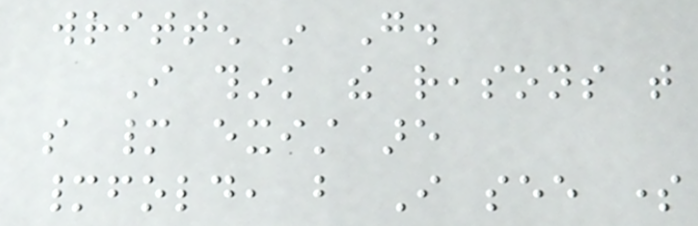written in Go.
I think the reasons that
so many exist are
manyfold, but I see some
